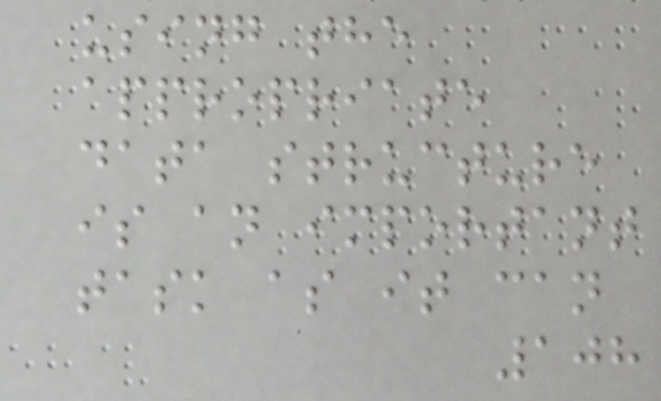using the
appropriate
data structure
is an important
task as it can
108
